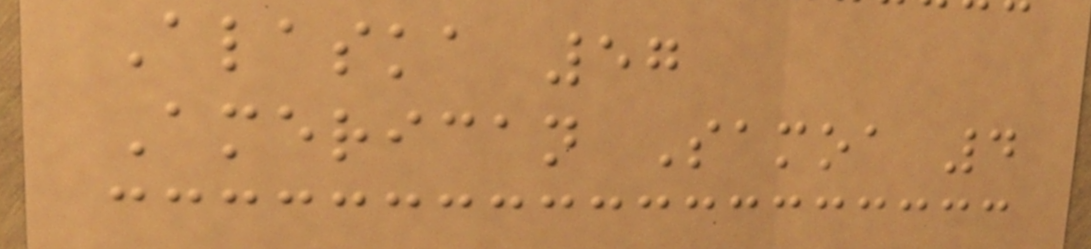Alaska 57
American Samoa 4
